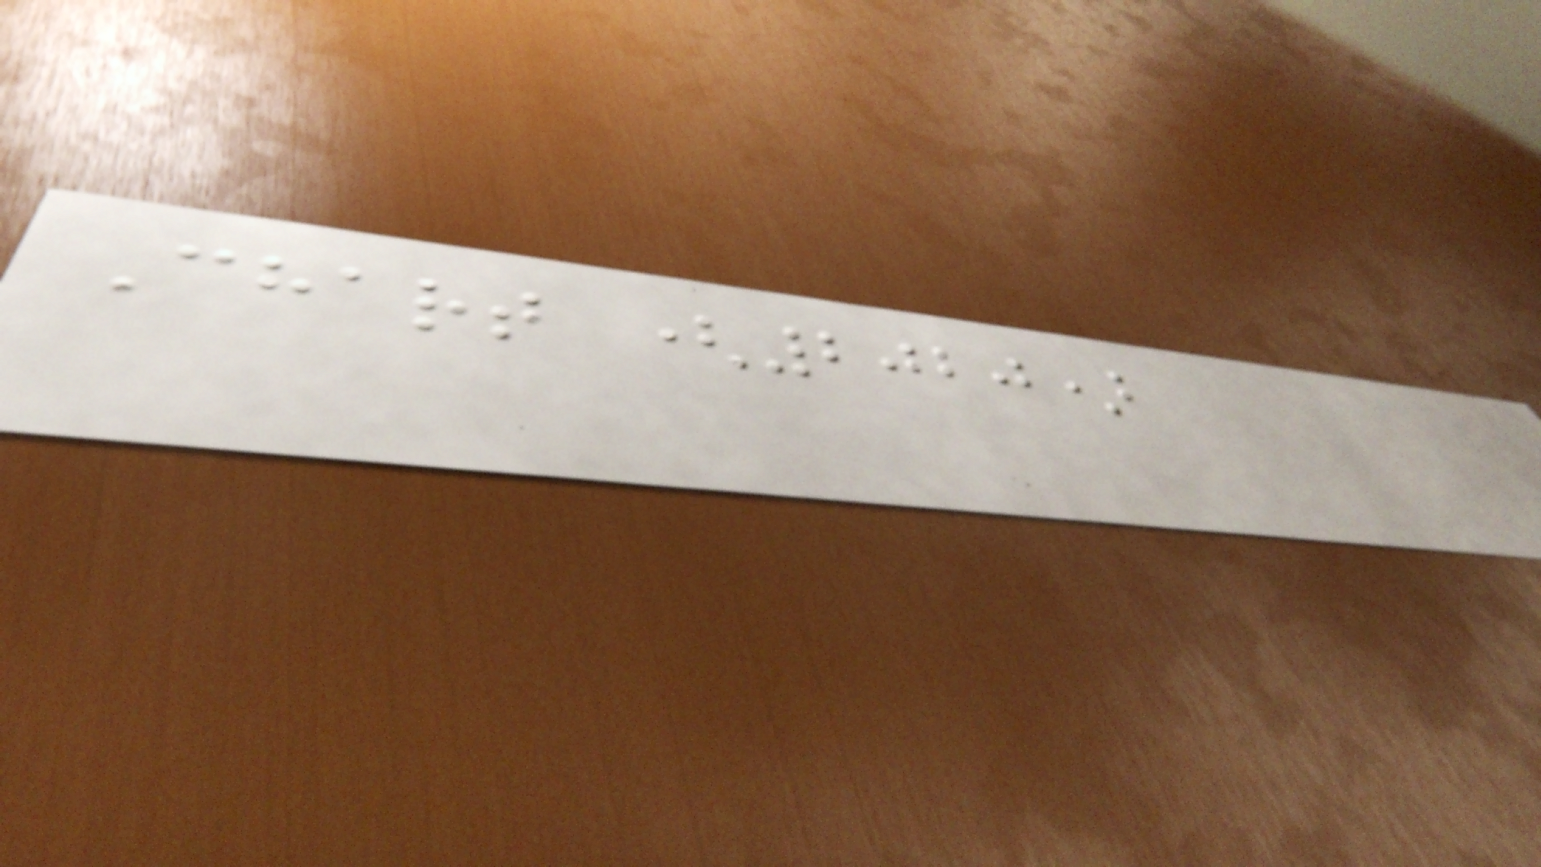Chart (2020)
